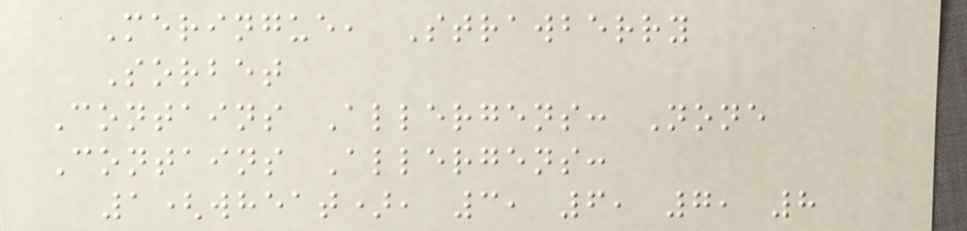Meringue, Strawberry
Sorbet
Contains Allergens: None
Contains Allergens:
1(wheat), 3, 6, 7, 8
